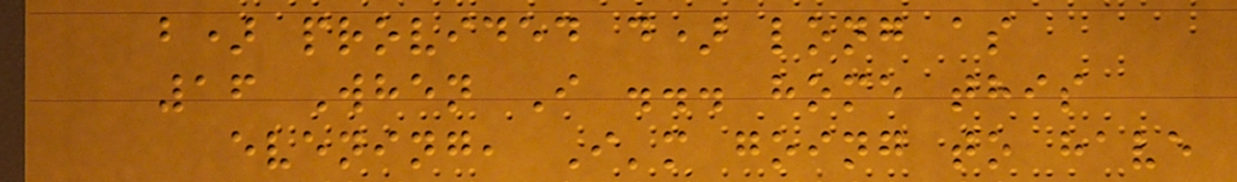b) provided d) long as
16 When I ... home this
evening, I'm going to have
